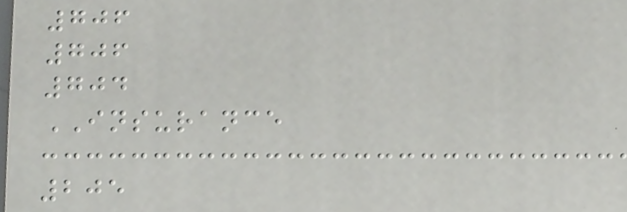706
706
704
INSURANCE
205
